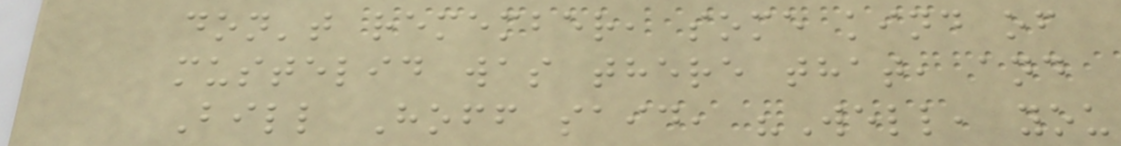don't remember, some kind of
mustelid was there that, and
Bill Hoff said, "Well, you
